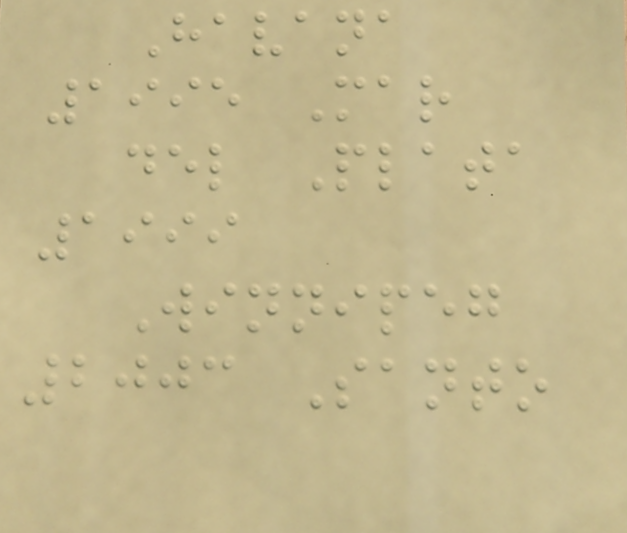Havana
1995 Mar
del Plata
1999
Winnipeg
2003 Santo
